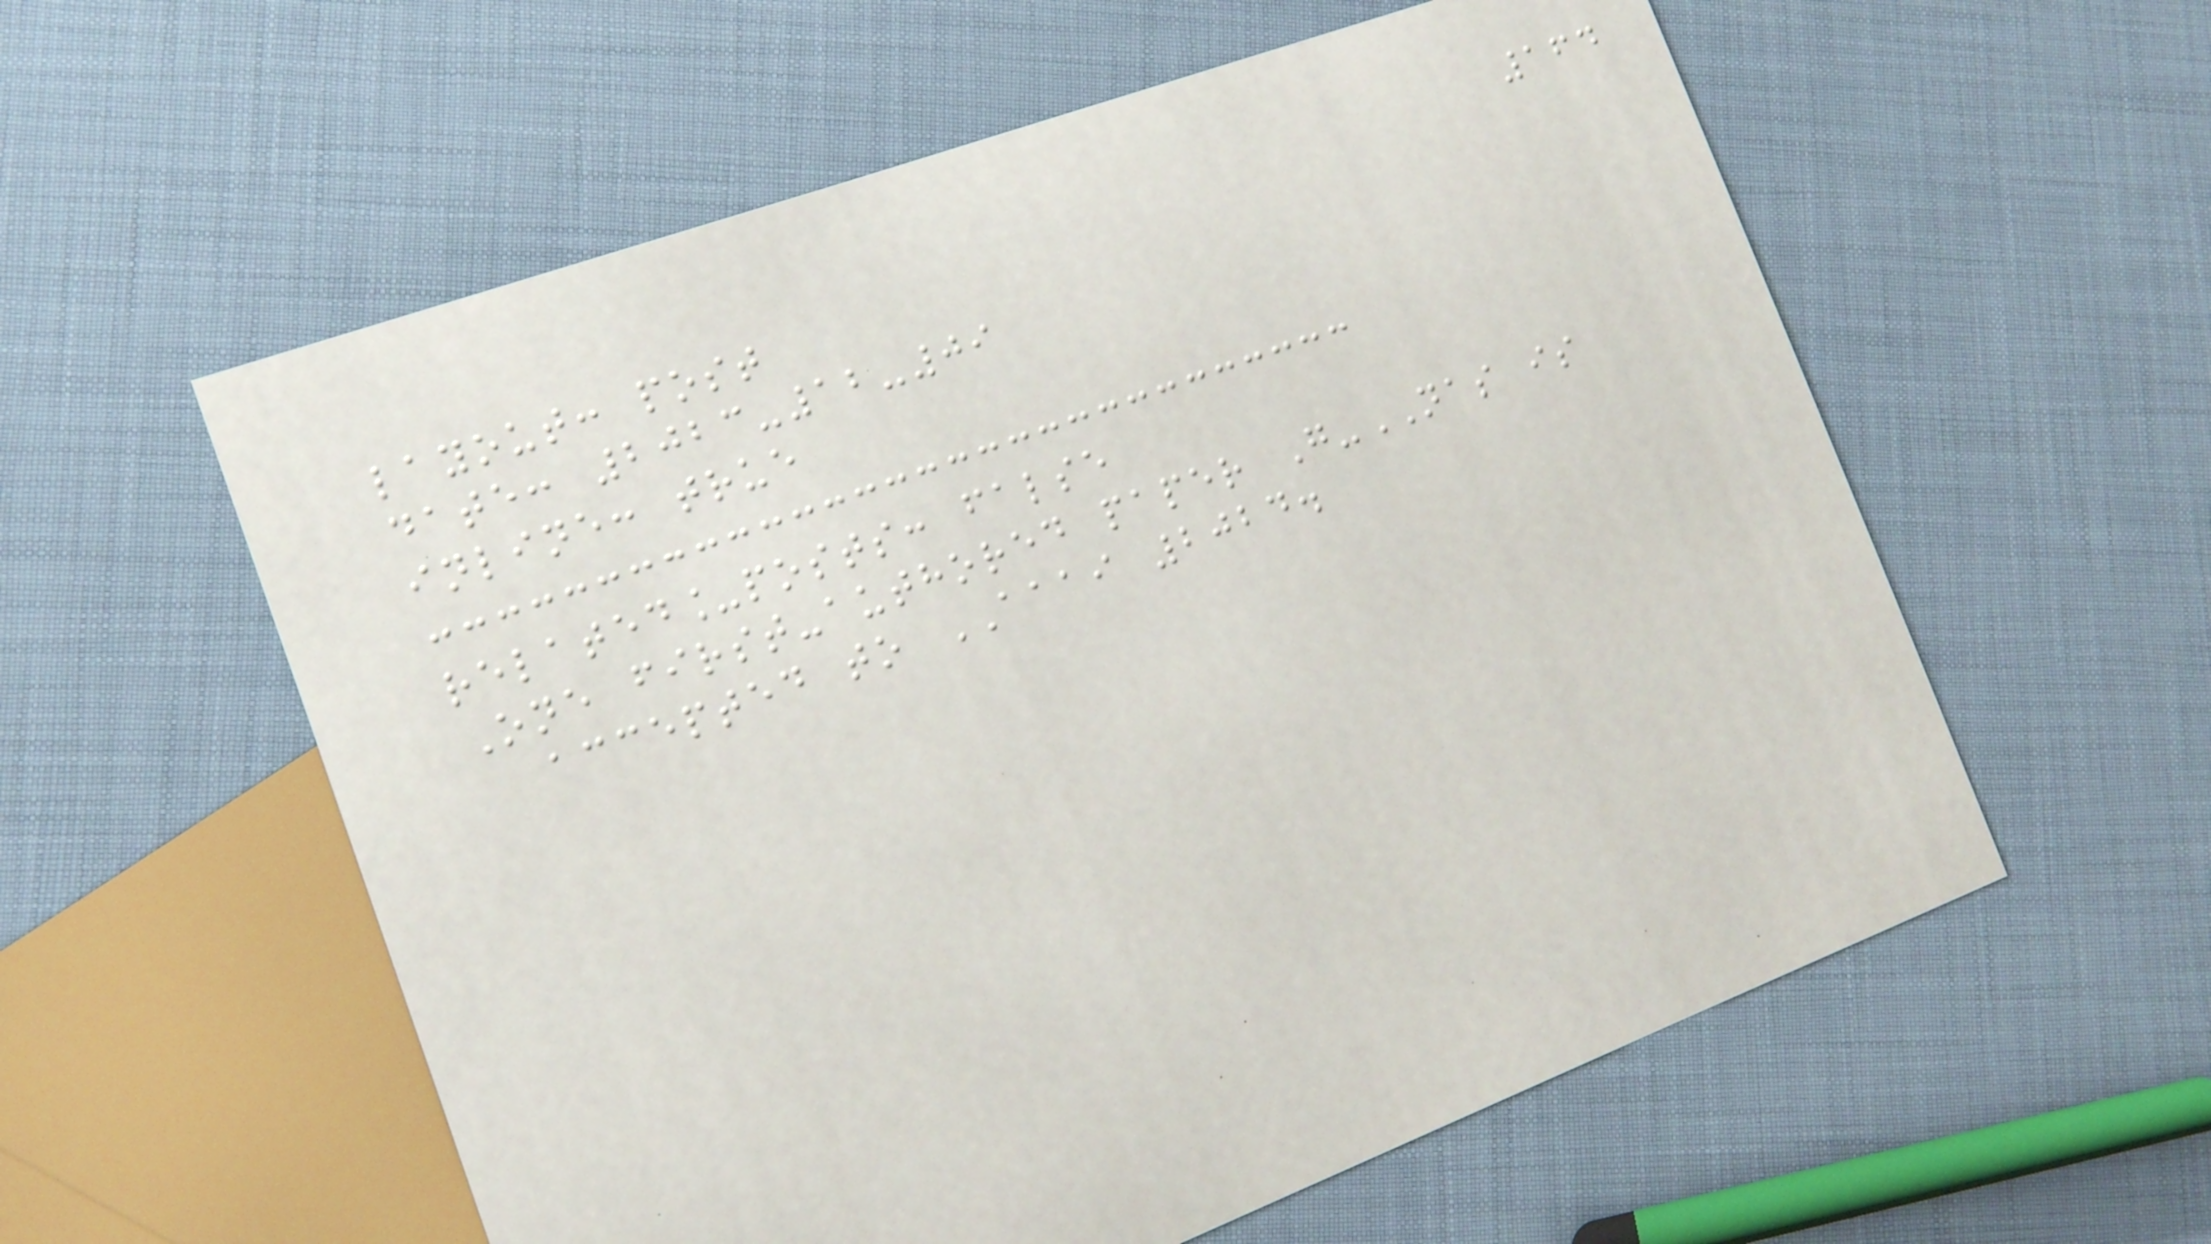164
layout: post
date: 2023-12-09
inline: true
related_posts: false
One first-authored paper G-NAS is
accepted to AAAI 2024.
